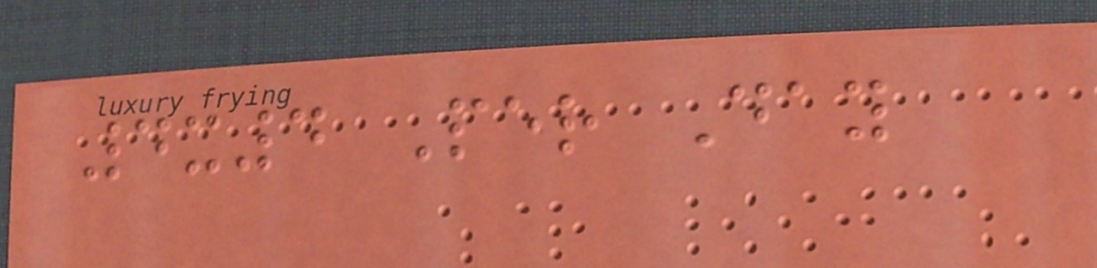4x4 Per Day
